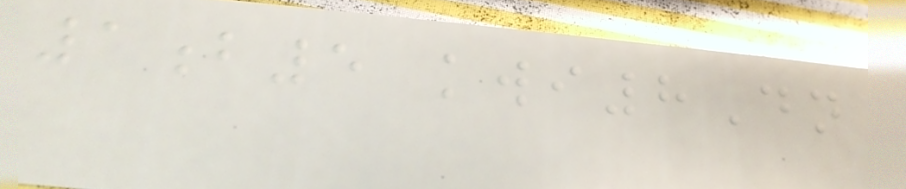1b5 kwi8Dn
